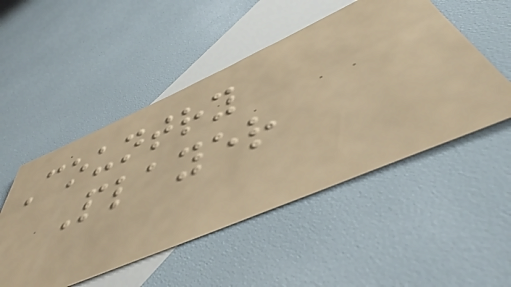Country
Player
